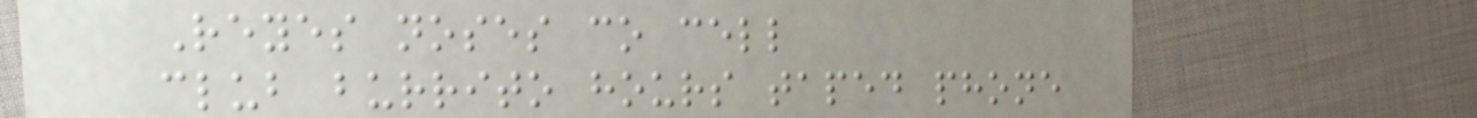Reyes noses co cell
club burrito hours taped phone
